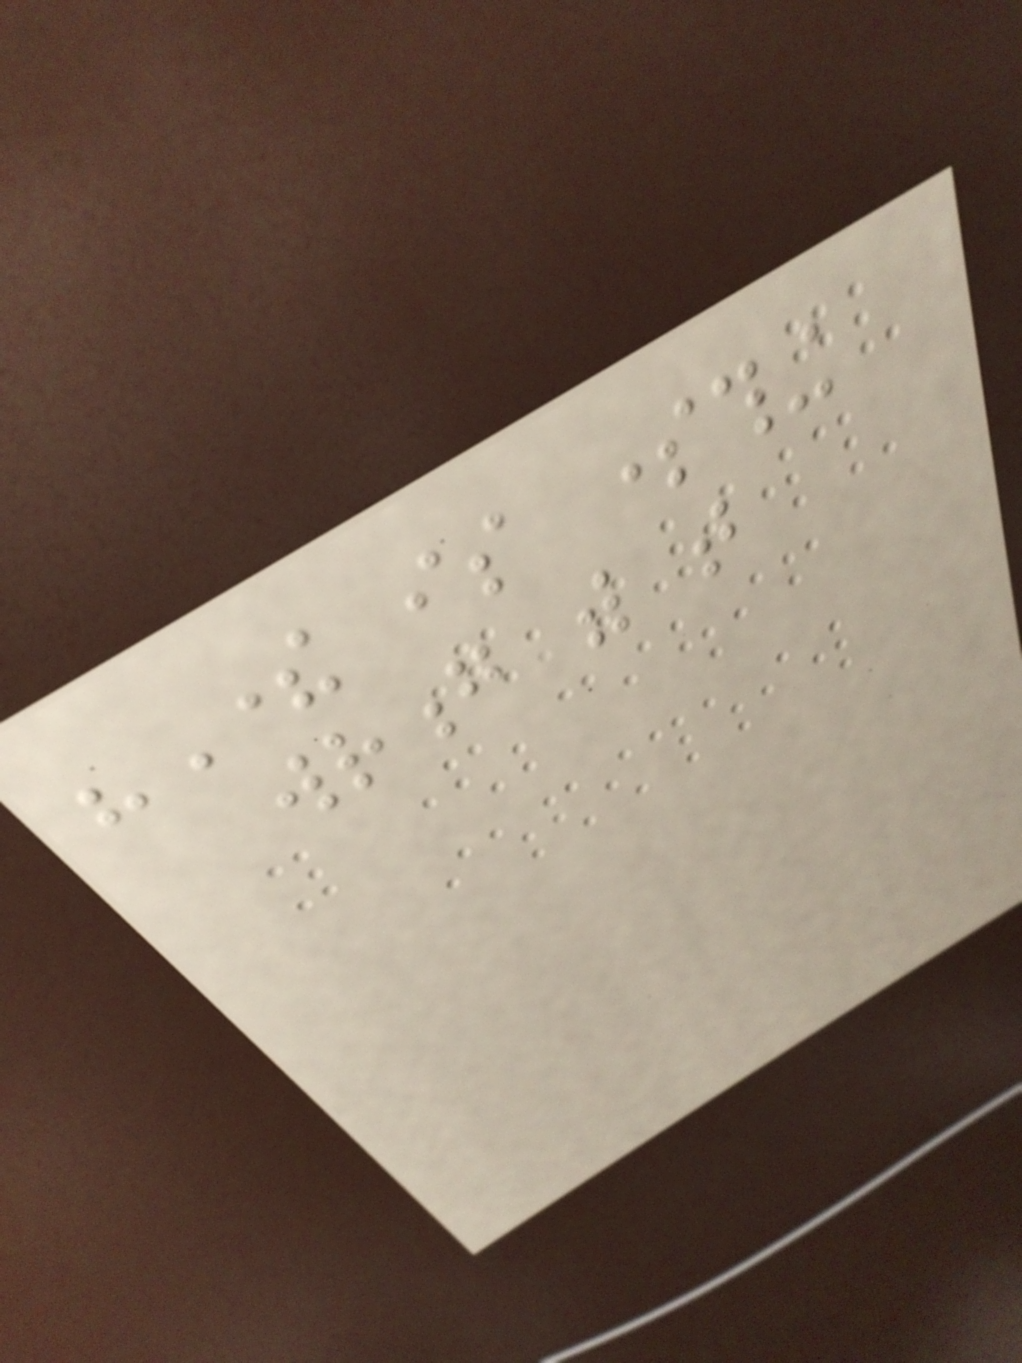"There is something
wrong with that
